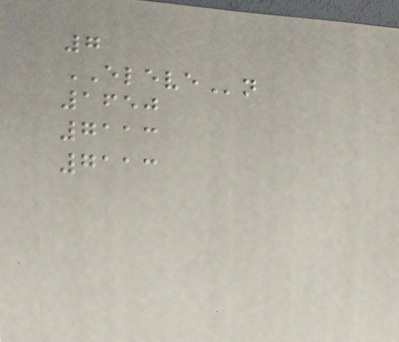7
ELEVEn
1650
7113
7113
